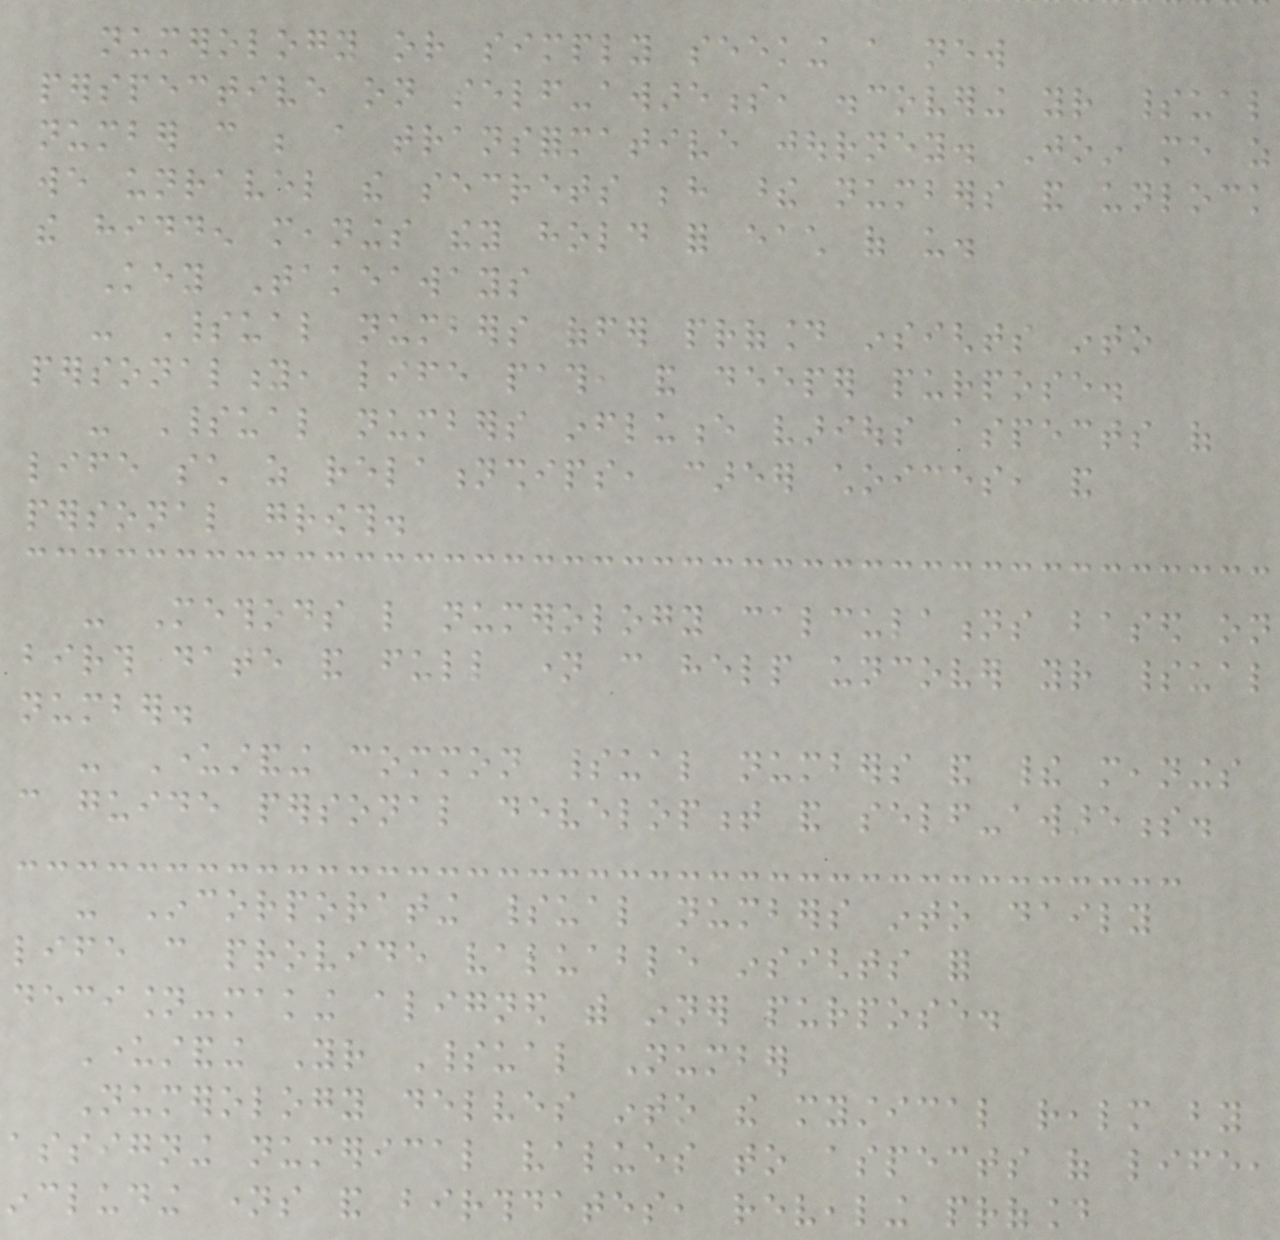numerology or simply seeking a new
perspective on self-awareness, discovering your spiritual
number can be a transformative journey. Join me as
we unravel the secrets behind these numbers and unlock
the hidden meanings they hold for each of us.
Key Takeaways
- Spiritual numbers offer profound insights into
personality, life path, and deeper purpose.
- Spiritual numbers influence various aspects of
life such as relationships, career choices, and
personal growth.
- Methods like numerology calculations based on
birth date and full name can help uncover your spiritual
number.
- Understanding common spiritual numbers and their meanings
can guide personal development and self-awareness.
- Incorporating spiritual numbers into daily
life can provide valuable insights for
decision-making aligned with inner purpose.
Understanding Your Spiritual Number
Numerology delves into the mystical realm by
assigning numerical values to aspects of life,
including names and birthdates, revealing profound
